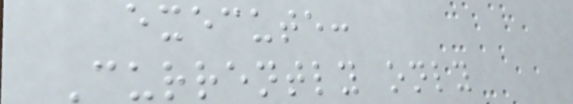execute:
Currently only
